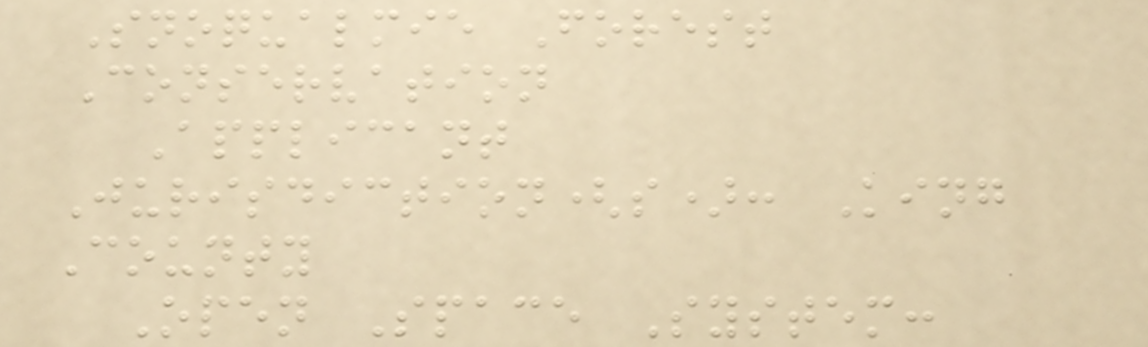Snoqualmie Forest
Conservation
Applicant
Jurisdiction(s): King
County
Open Space System:
